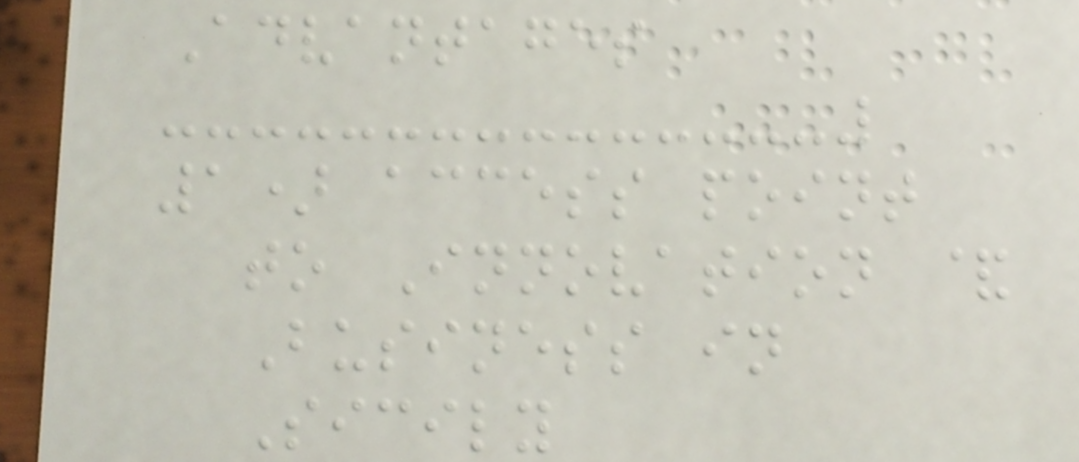Advantages
1) access point
to Innovation &
Business in
Sicily
